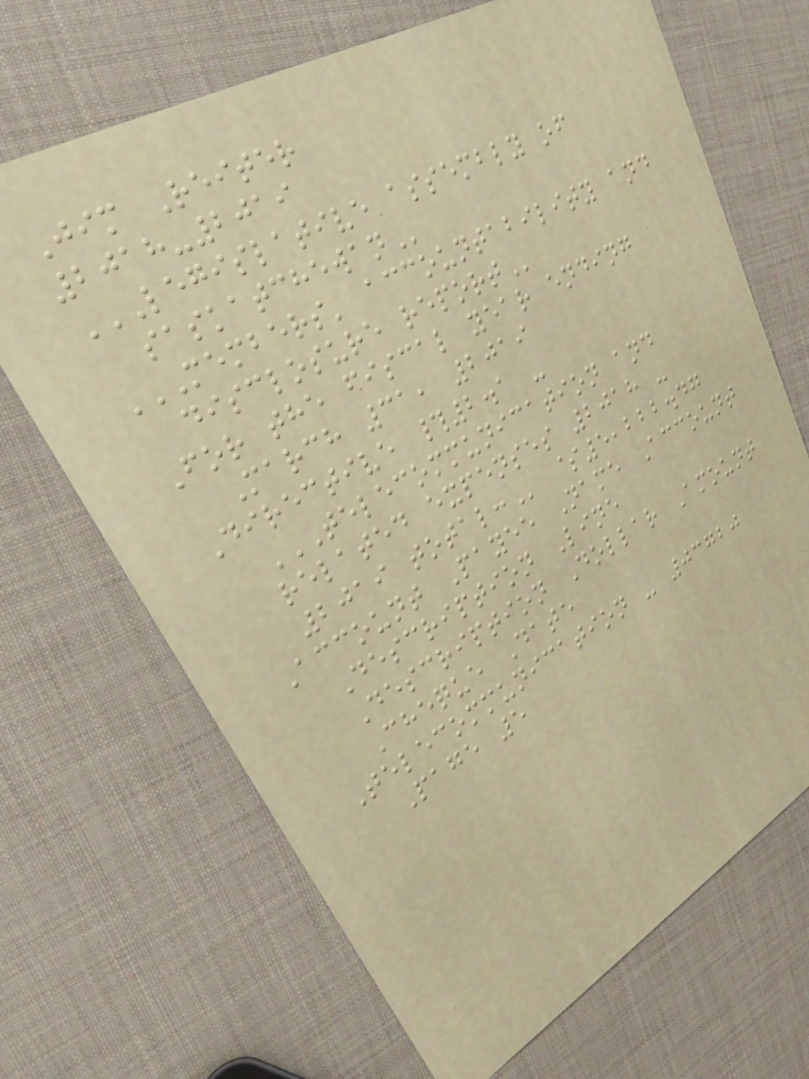Jim Reiter
2018-2019
LEGISLATIVE ASSEMBLY OF
SASKATCHEWAN
MEMBERS' ACCOUNTABILITY AND
DISCLOSURE REPORT
For the fiscal year ending
March 31, 2019
Directive #2.1 -
TELECOMMUNICATION AND
RELATED EXPENSES 2018 -
2019 TOTAL: $5,222.47
Account Payee Name Account
Description Line
Description Dollar Amount
Cheque Date
Telecommunication - 03720
Page 5
